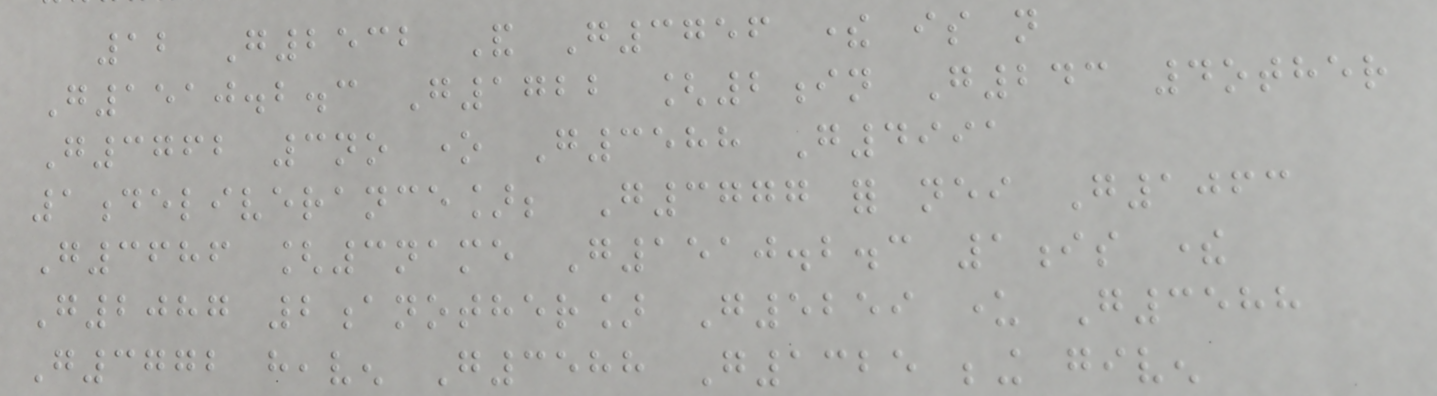12 G2532 And G3756 there is not
G1510.2.3 G1722 [2in G243 4other
G3762 3no one G3588 G4991
1deliverance]; G3777 for neither G1063
G3686 [3name G1510.2.3 1is there
G2087 2another] G5259 under G3588
G3772 heaven G3588 G1325 being given
